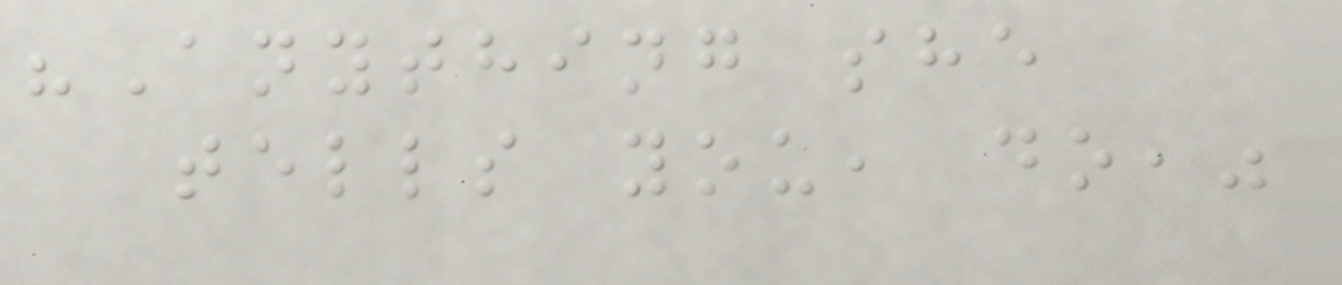"Anything she
tells you, do,"
